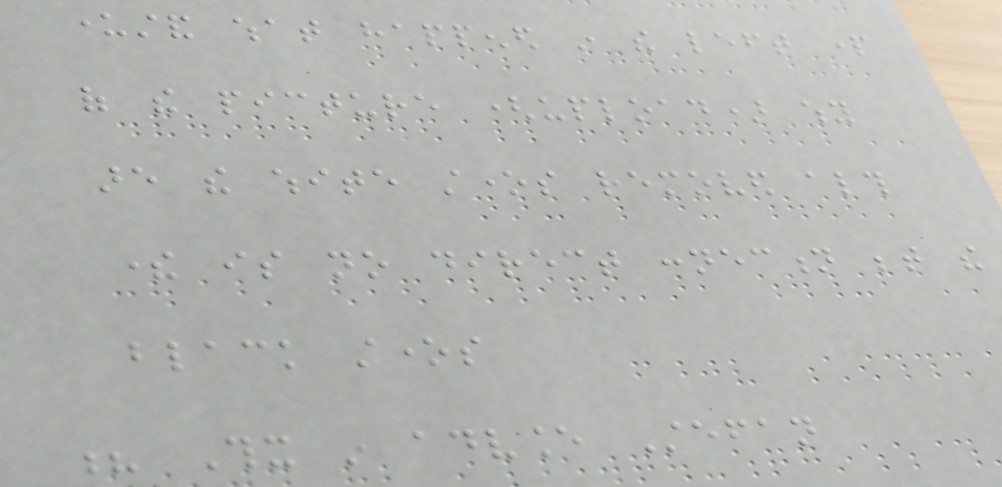understand what happened in the left part
of the picture (upload) why
are the white stones removed although
there is no direct connection between the
black stones
? Thx in advance Stefan
